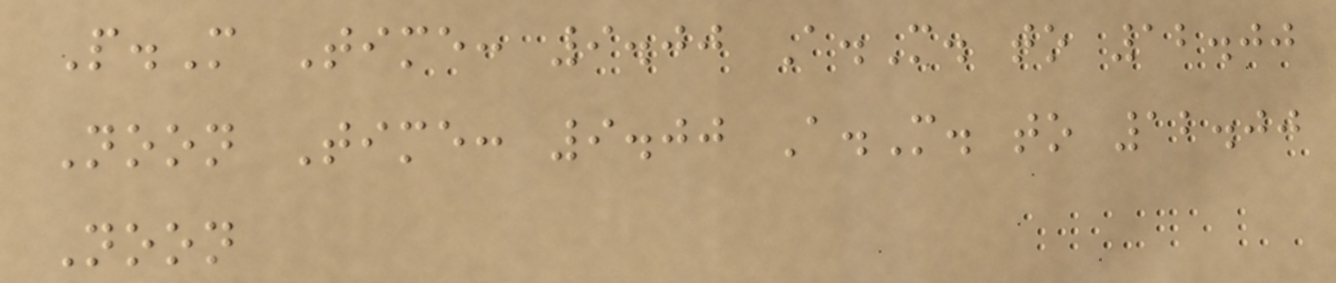P.M Time: 9.00 A.M. to 12.00
Noon Time: 9.00 A.M. to 12.00
Noon
